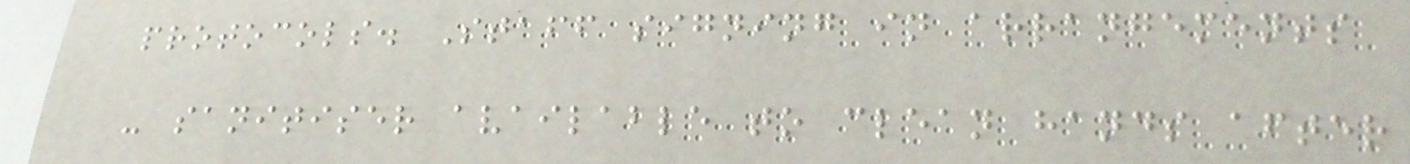protocols. Staff signing in arrangements
- sanitiser available to clean hands after
